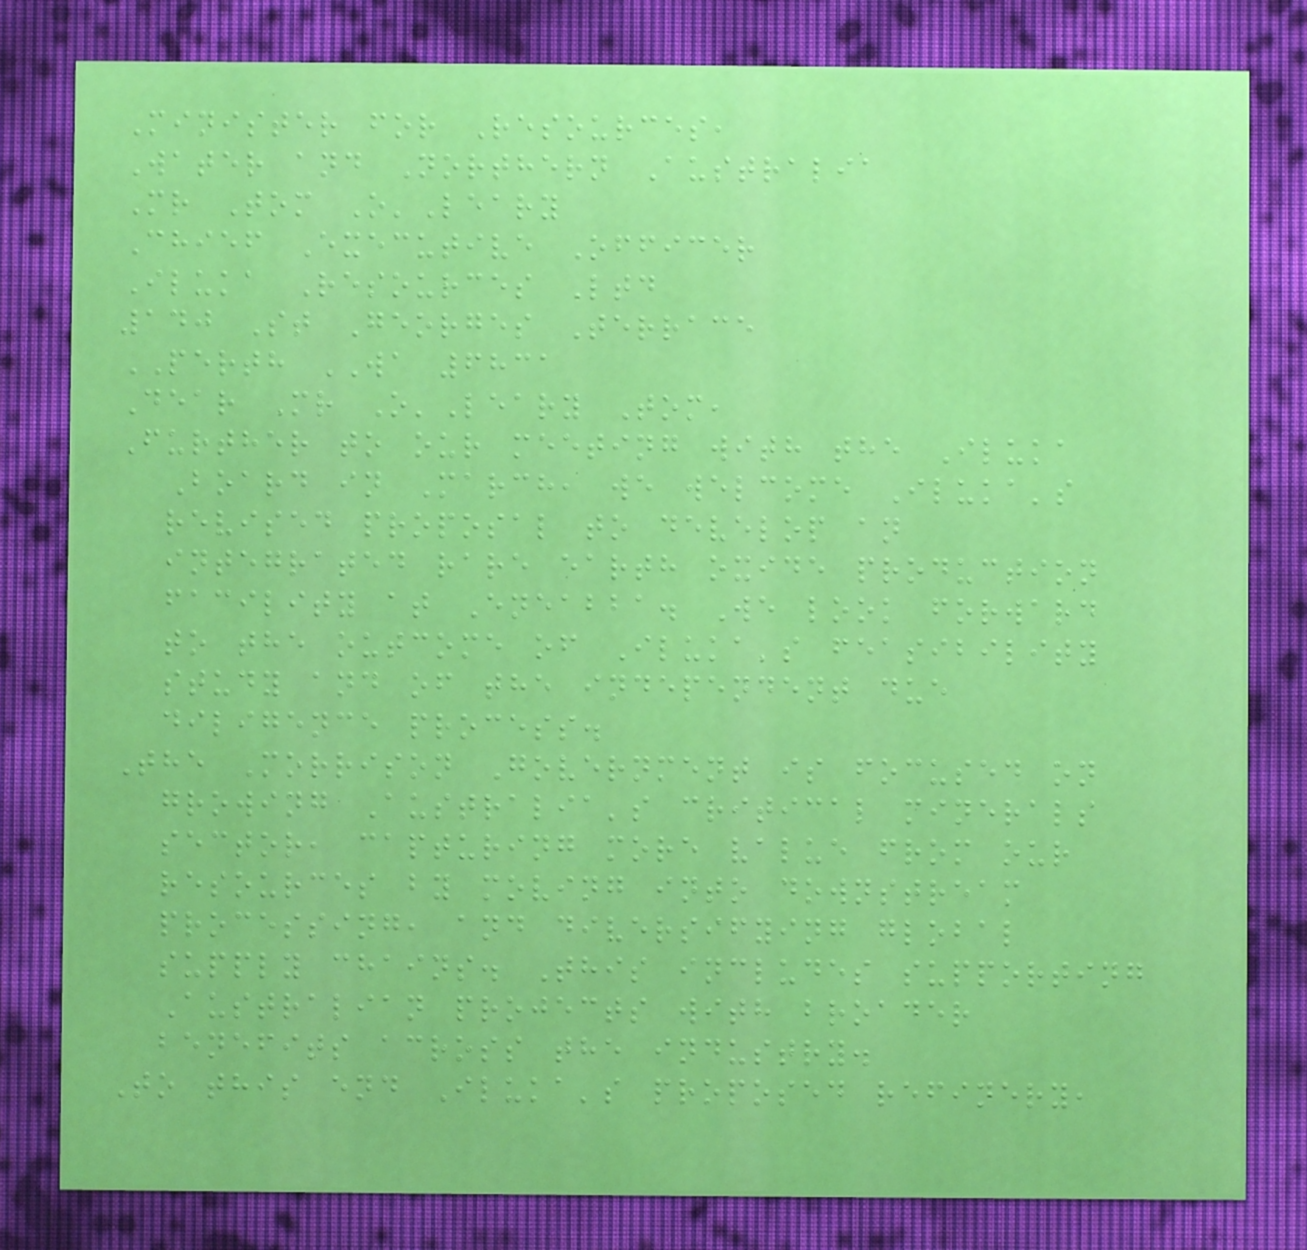Minister for Resources,
Water and Northern Australia
Mr Tom O'Leary
Chief Executive Officer
Iluka Resources Ltd
140 St Georges Terrace
PERTH WA 6831
Dear Mr O'Leary Tom,
Further to our meeting with the Iluka
Board in March, we welcome Iluka's
revised proposal to develop an
integrated rare earth oxide production
facility at Eneabba. We look forward
to the outcome of Iluka's feasibility
study and of the independent due
diligence process.
The Morrison Government is focused on
growing Australia's critical minerals
sector, capturing more value from our
resources by moving into downstream
processing, and diversifying global
supply chains. This includes supporting
Australian projects with broader
benefits across the industry.
To this end Iluka's proposed refinery,
